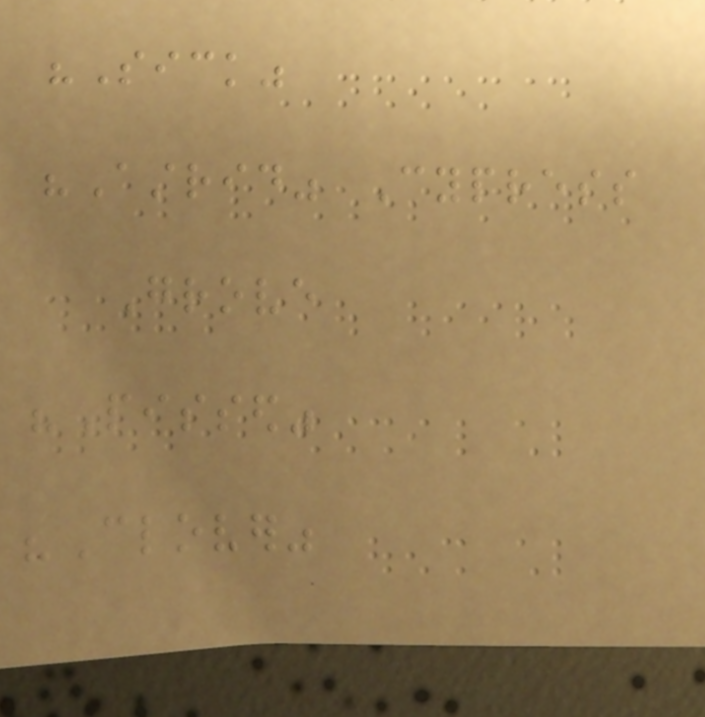"Sick"
"Astrid" Cypress
Grove
"Pissed"
"Clover"
